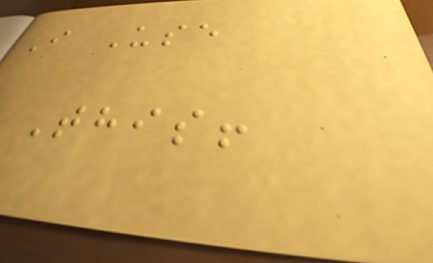I Use
This!
